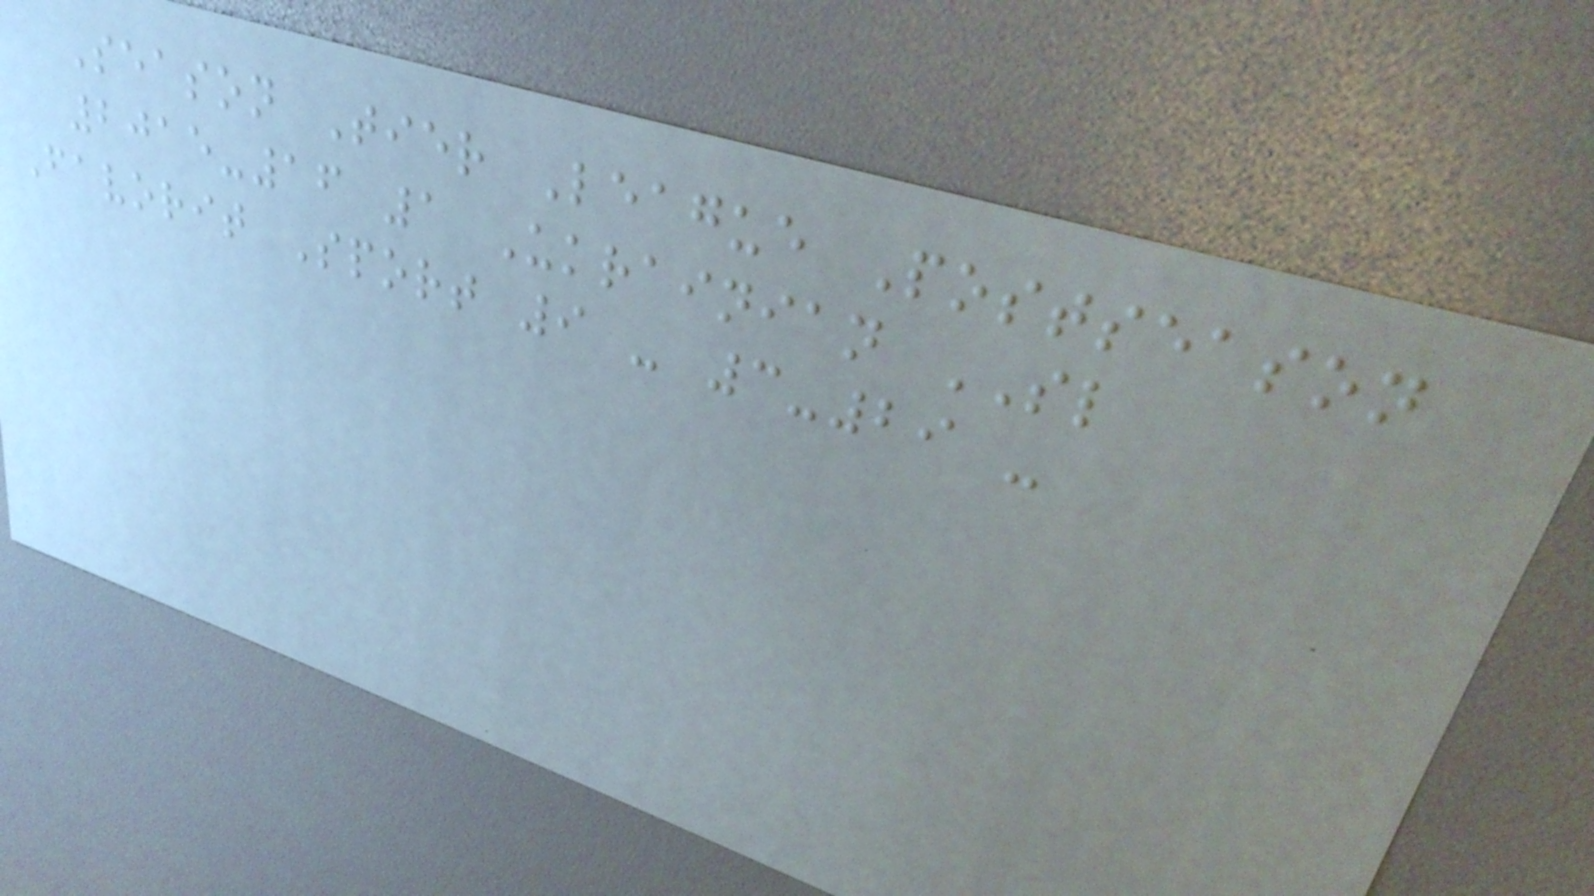Season Tier League Postseason
2015-16 1 Ukrainian SL
Favorit Sport 9 - 3-29 -
